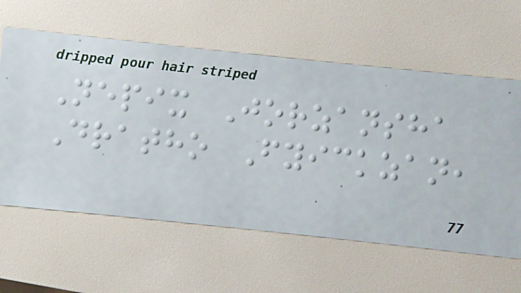Nepix Jorzansha
Dratho Fyickzan,
